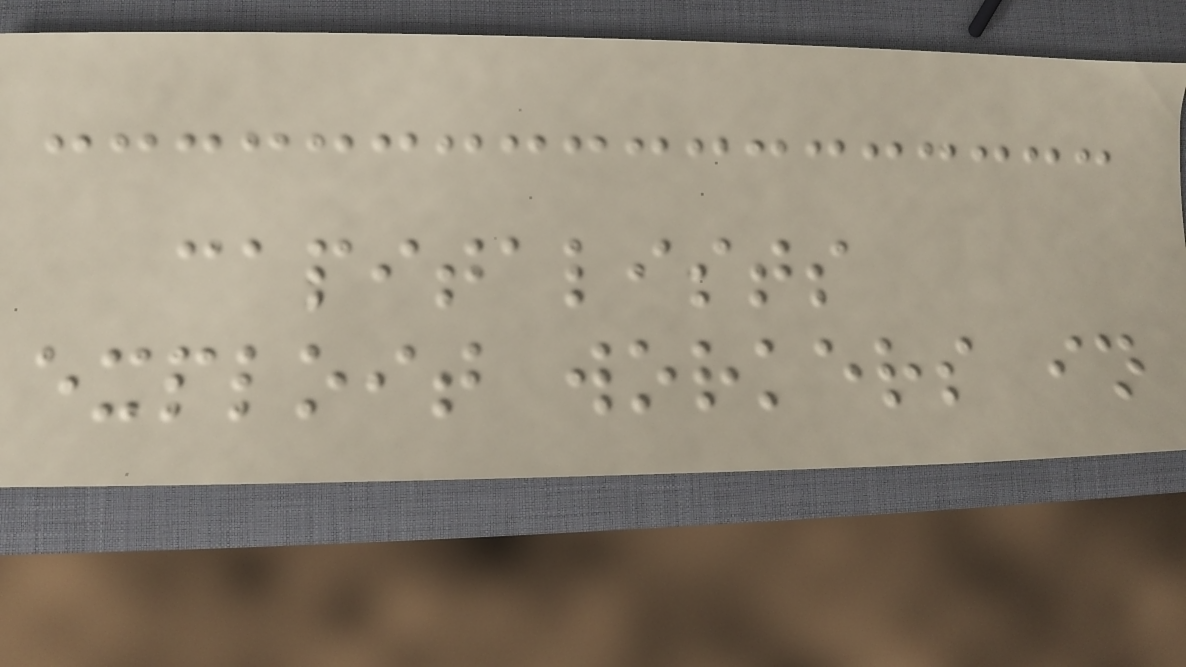capitalists
exploit workers in
